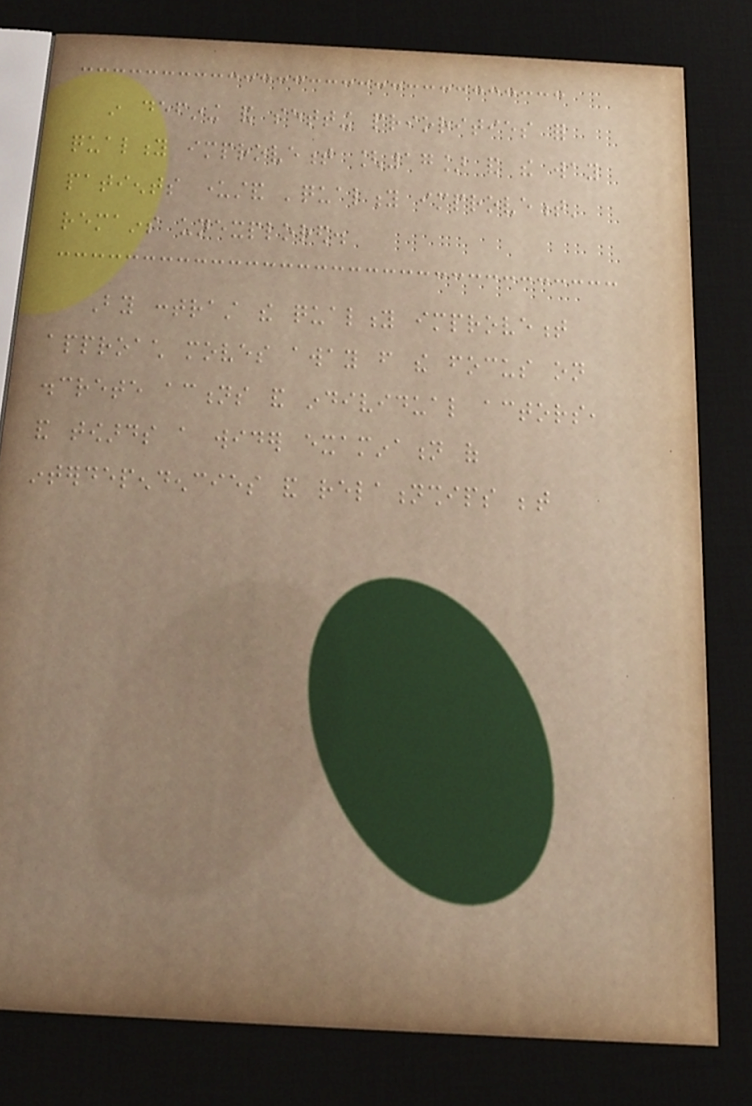in defining and setting priorities for
quality improvement [17] and the way
patients understand 'quality improvement'
remains unexplored.
By contrast the quality improvement
approach moves away from the focus on
discrete actions and individual actors,
and towards a wider examination of
interdependencies and relationships between
